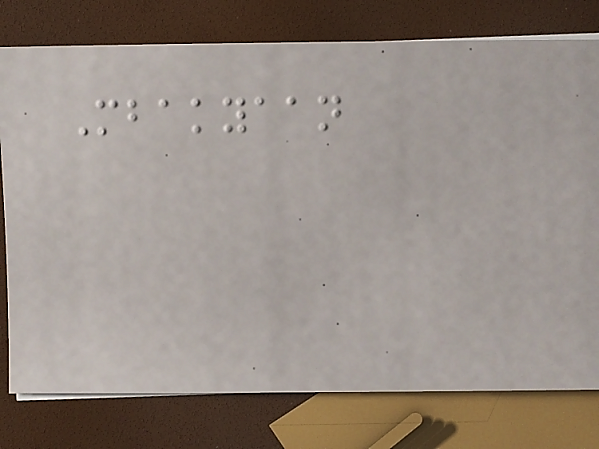Mbakyaan
